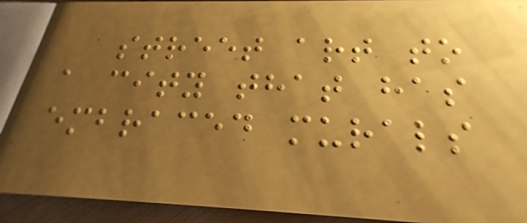street art to
a city that has
embraced murals
